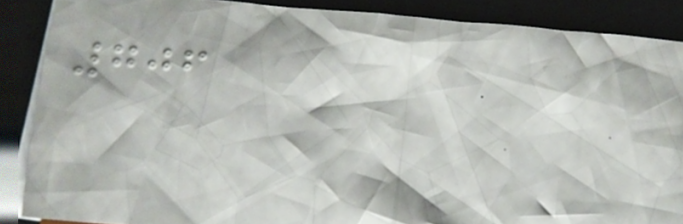706
